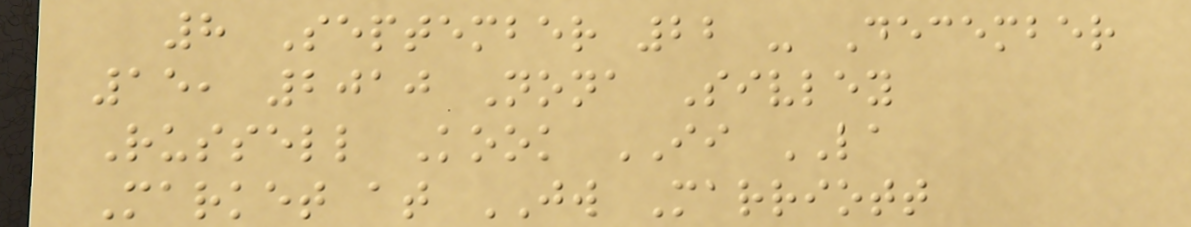8 September 22 - December
15, 2010 Nona Sivley
Russell Kook II LA
Market at JW Marriott
